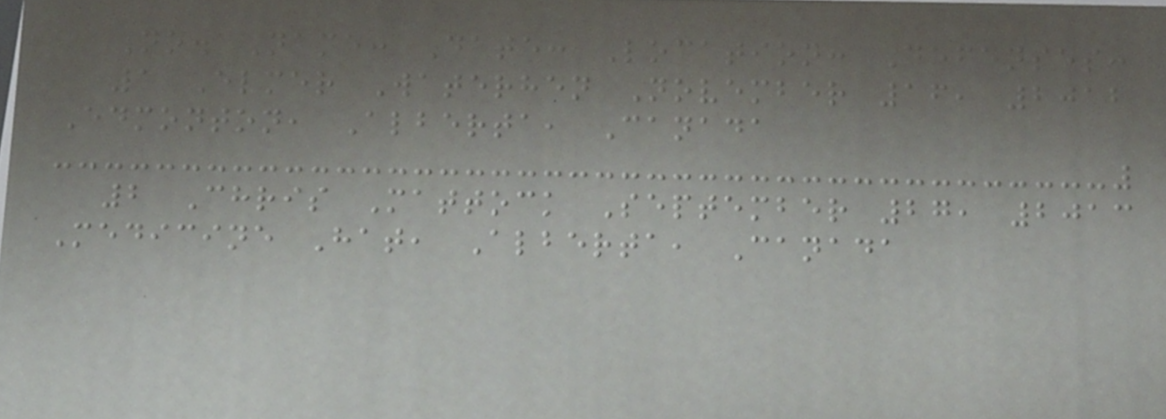No. Name: Date: Location: Defenses:
1 Elmer Waterhen November 16, 2012
Edmonton, Alberta, Canada
2 Chris Mattock September 27, 2013
Medicine Hat, Alberta, Canada
